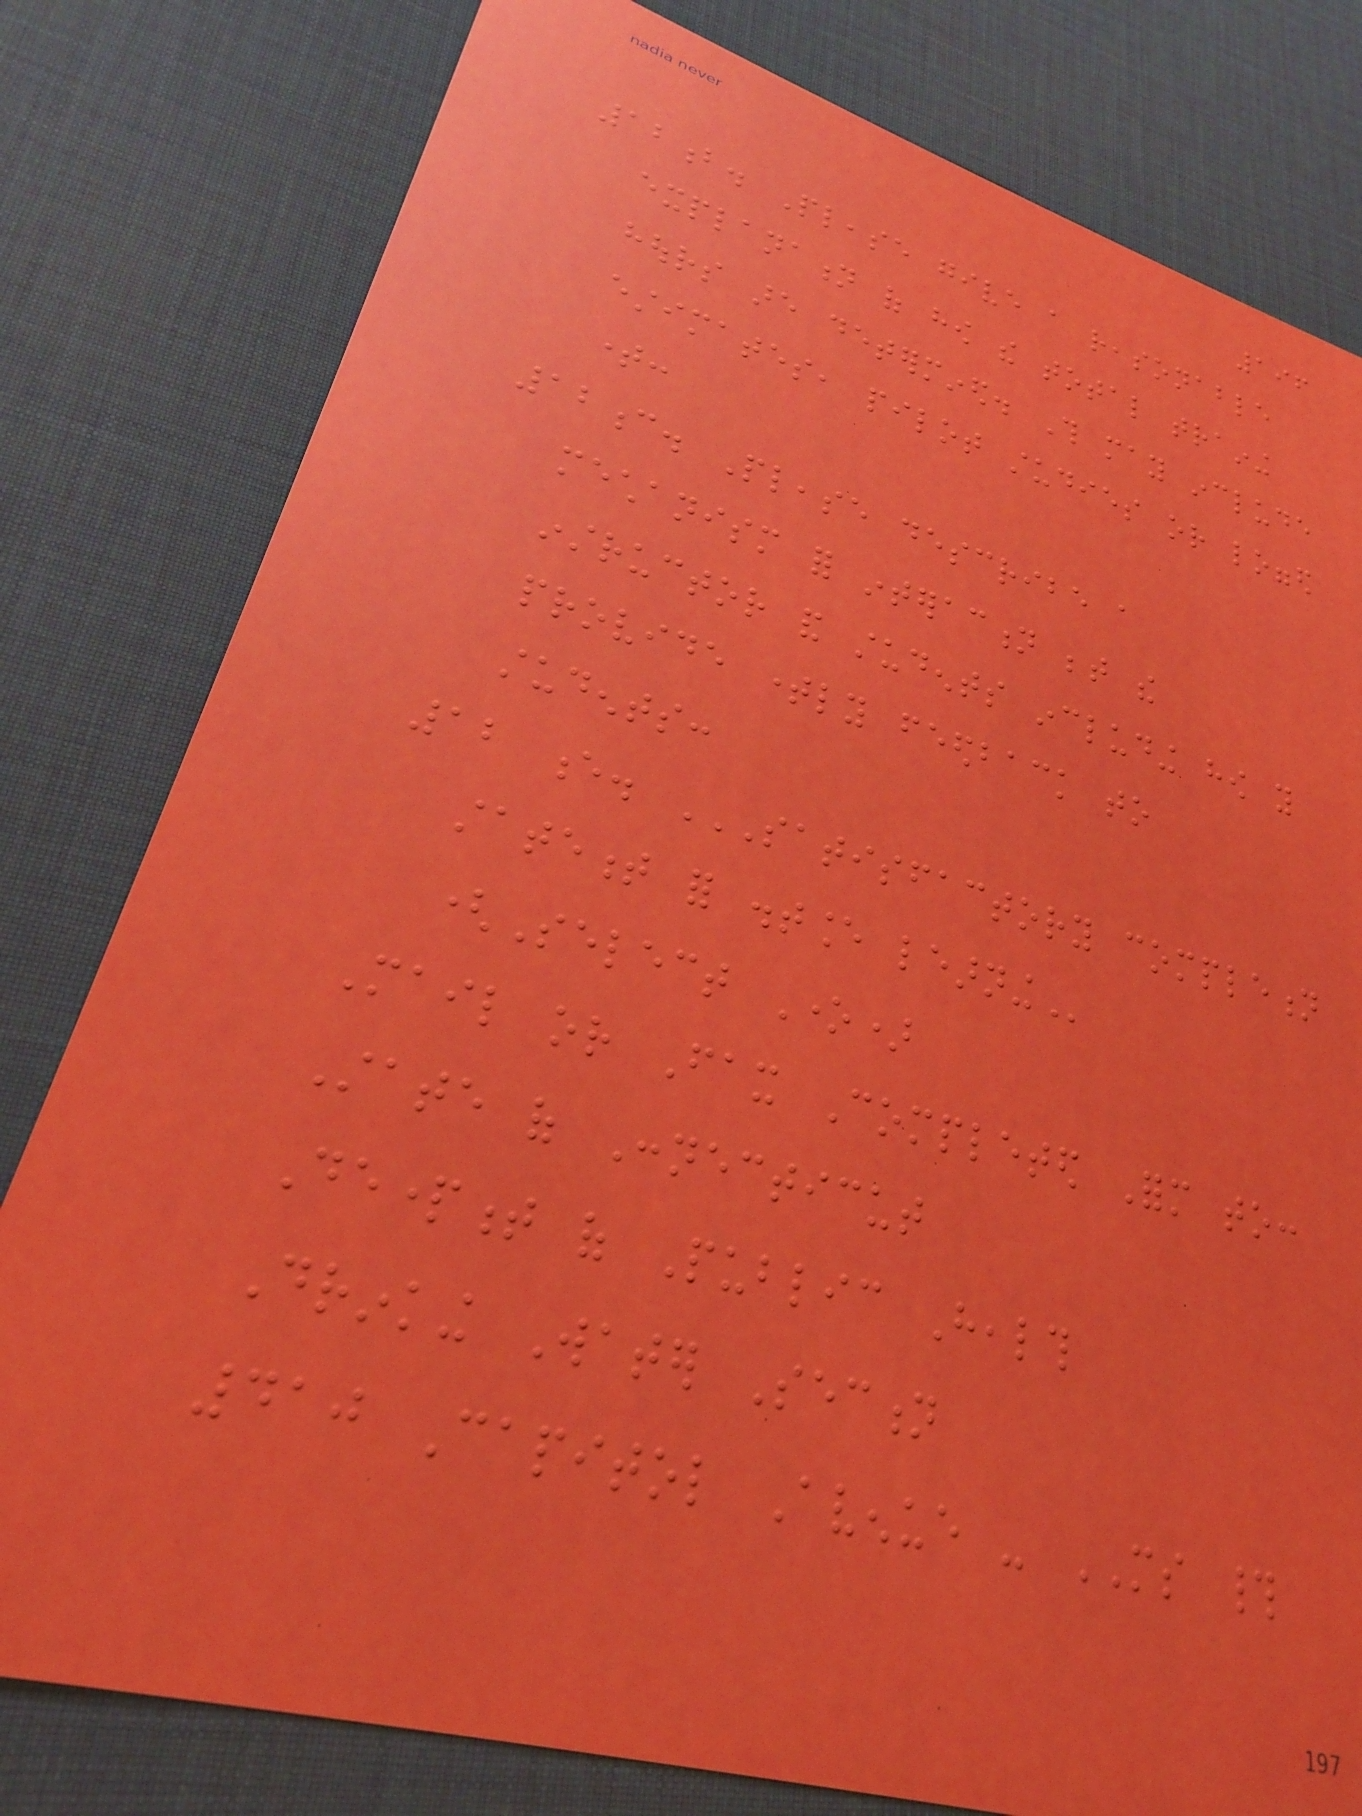196
12b. Please give a reasonable
explanation of how the total training
hours are determined. This may include
estimates, pilot studies or logged
time:
12c. Please describe a
mechanism for interaction between the
instructor and students including how you
provide timely feedback to
students:
12 e. SATISFACTORY COMPLETION
STATEMENT FOR DISTANCE LEARNING
(Select One)
Mail or Fax Completed Form to:
State of Connecticut
Department of Public Health
Drinking Water Section
410 Capitol Avenue - MS #
